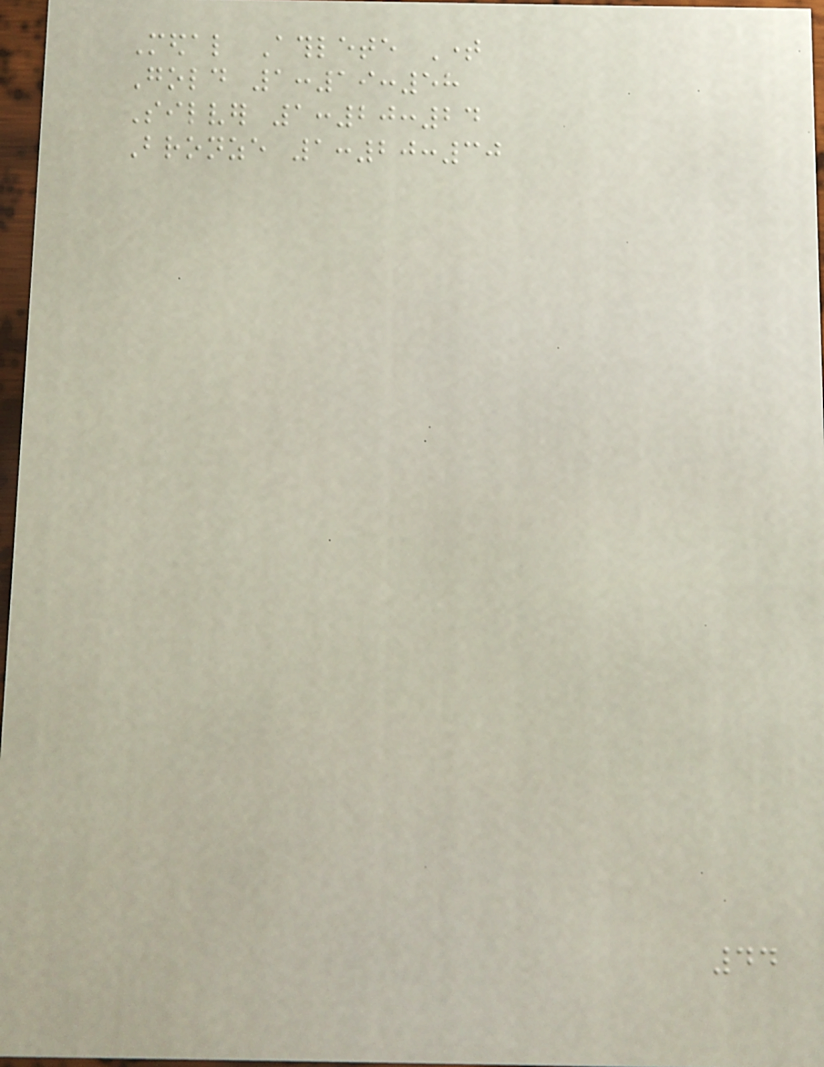Medal Athlete Time
Gold 1:19:58
Silver 1:20:24
Bronze 1:20:30
44
